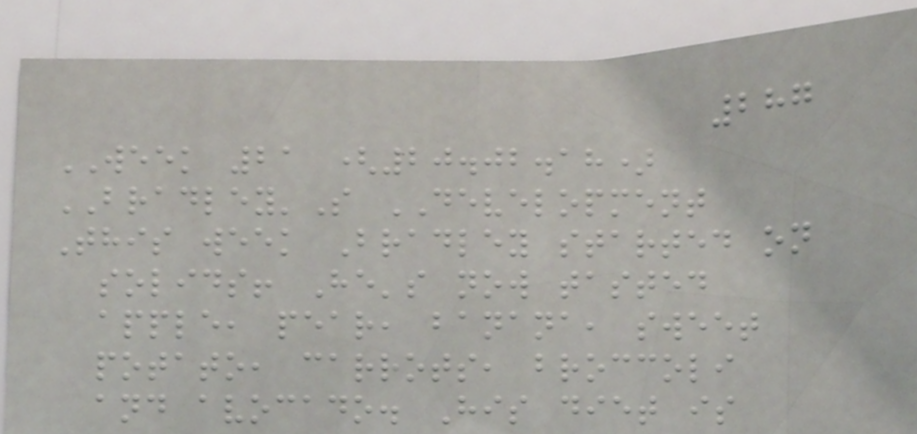287
WEEK 21 (20.02.18)
BRADLEY'S DEVELOPMENT
This week Bradley started on
solids! He's now tasted
apple, pear, banana, sweet
potato, carrots, broccoli
and avocado. His diet is
